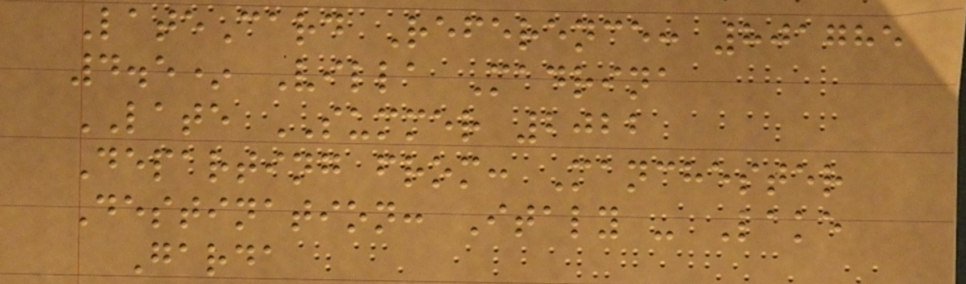LateCard Reference: 801785
4.5* Villa Madrina
LATE SUMMER 2022
Departing from: Manchester
Destination: Italy - Lake
Garda
